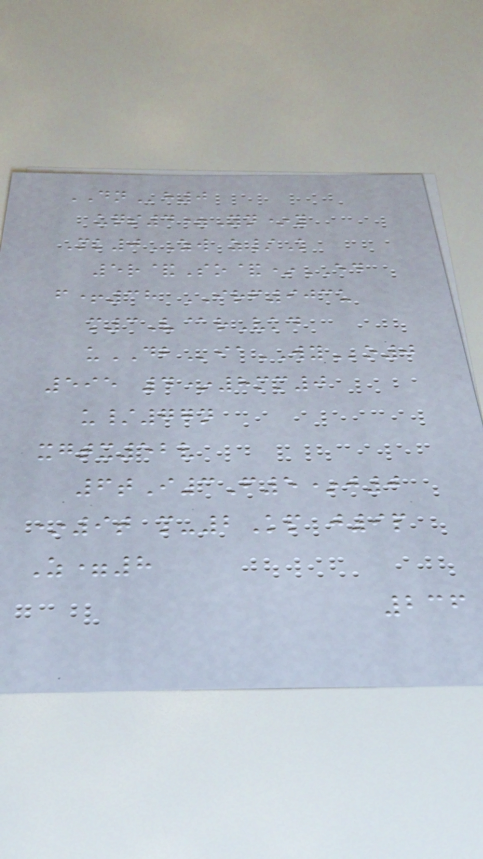DNh0
uqs4=Yn*y
Mk0ZW z/K
5r&So&*ED
f+38 IRF903u
m3V@rVkd
uDBiaWYo0
595 4*8mm0
u/77n
xgtx52v
6tI3F5*j0
*9t m-2Kp j9p
Z=8
236
